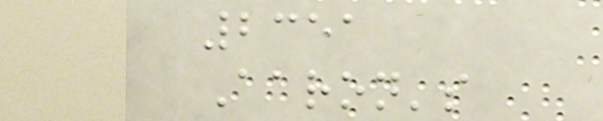2351
Aaron's
